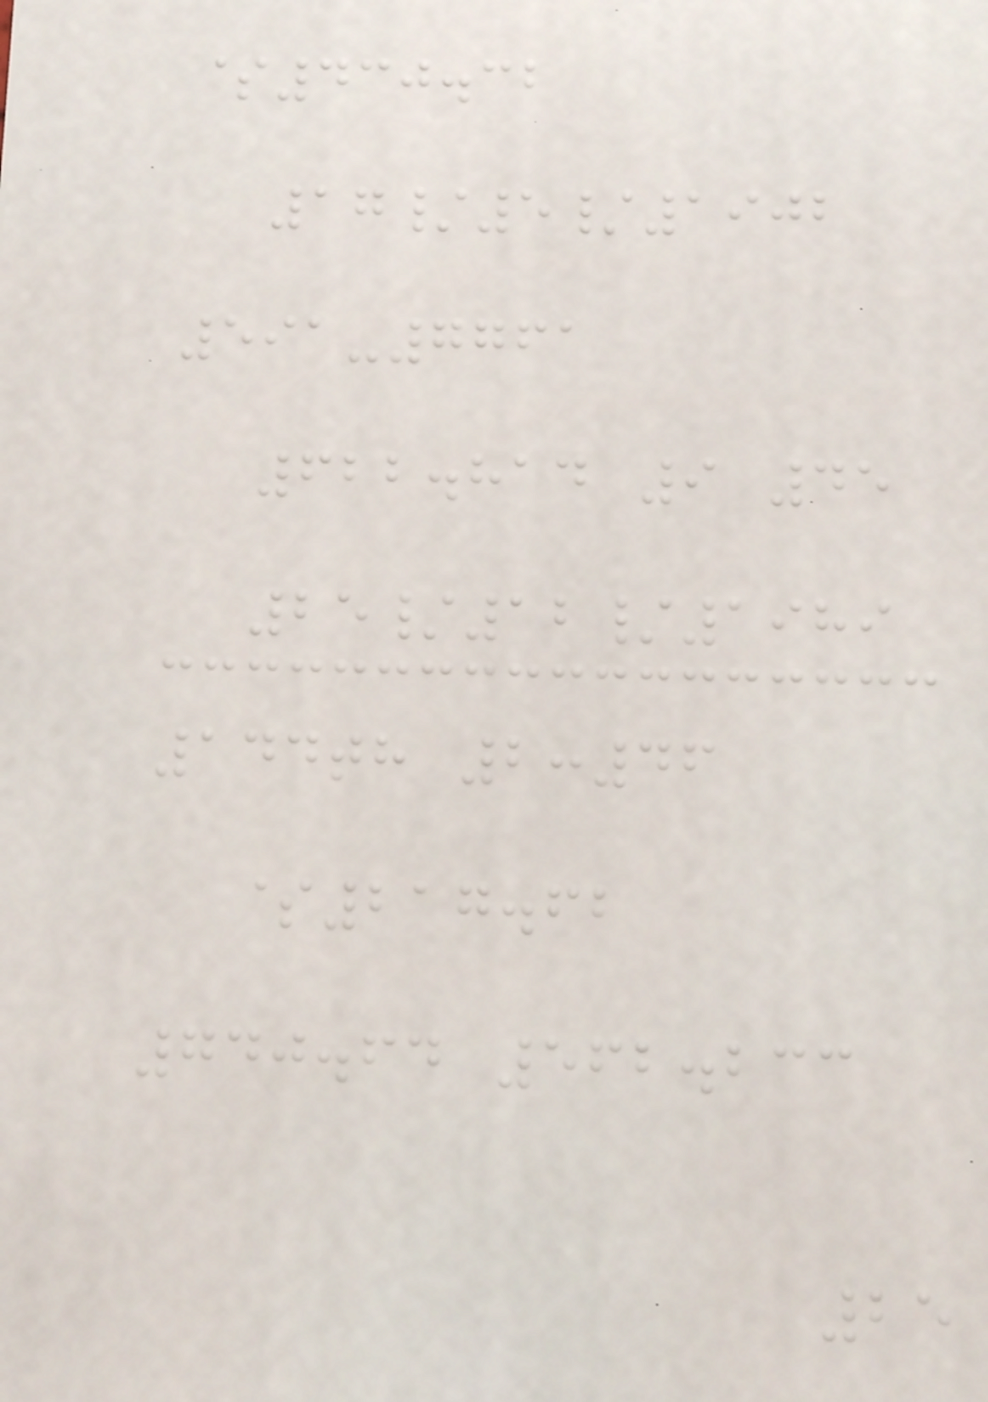$430.32
17/5/1902
591-7761
622.814 9 45
25/12/1989
144th 2:46
$217.62
740.64 562.233
25
